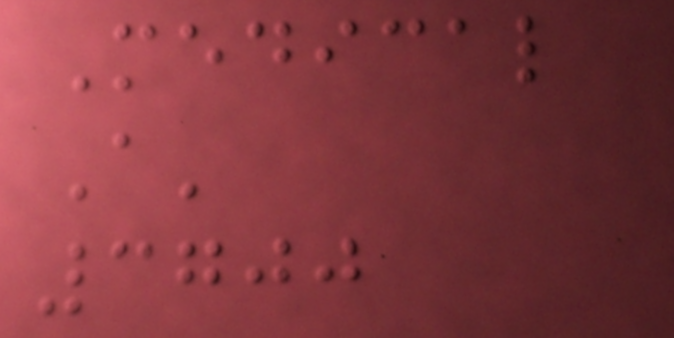Medical
A'
3700
